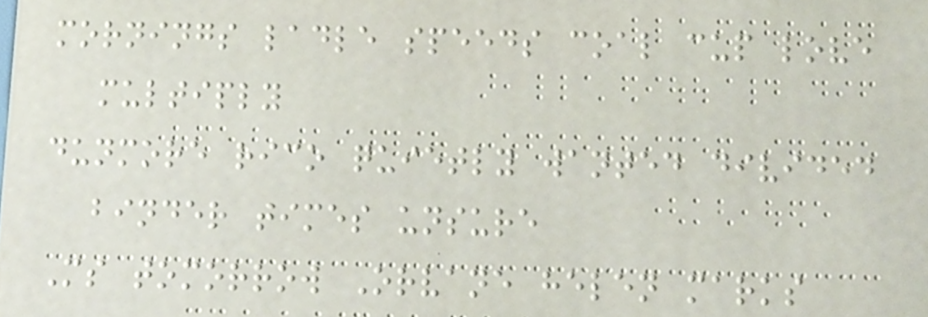mornings ladle speeds coal cup love
multiply
dunmore rico quietly wanted divided
binder times unsure
Ms tomorrow Orvane helen marks
